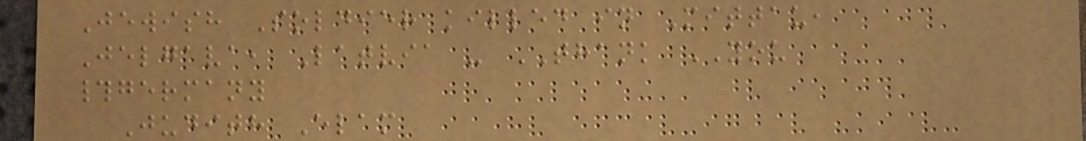Jewish Soldier killed in Mittau,
Jelgava, Latvia - THANK YOU
#germany
Judith Elam
